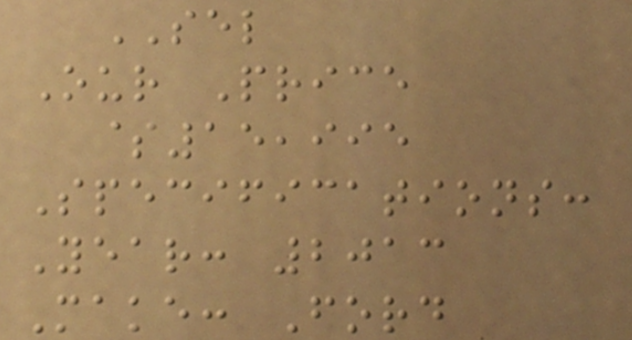SEL
Our Price
$15,995
Specifications:
Year: 2013
Make: Ford
